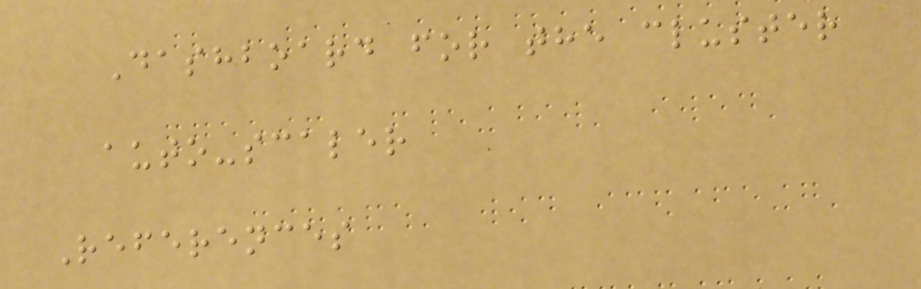Dashboard for the cluster
auto-scaler
References
